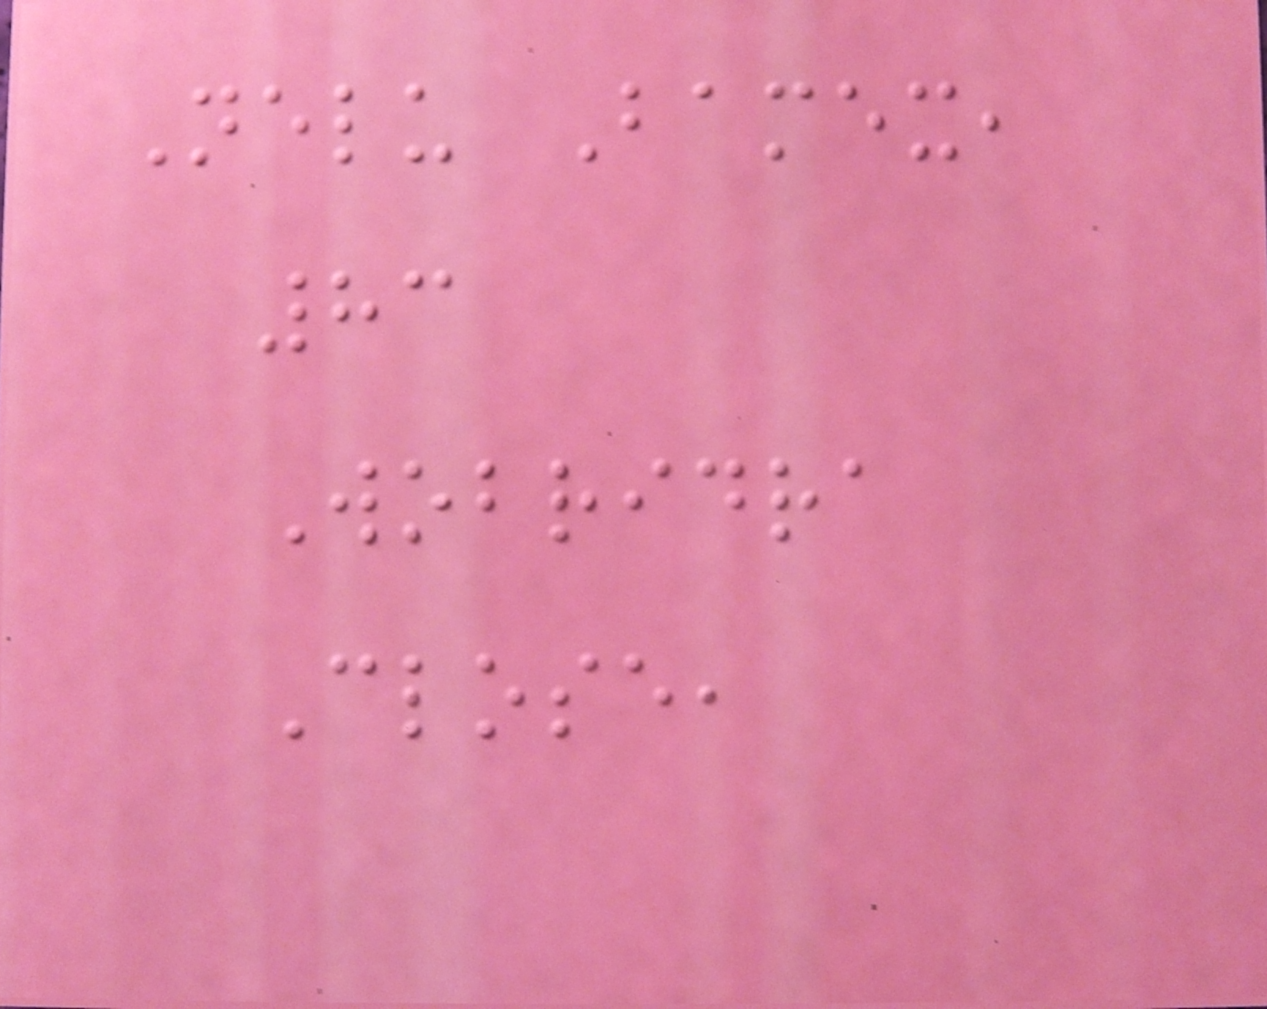Nelu Bamex,
83
Wobridra
Close,
